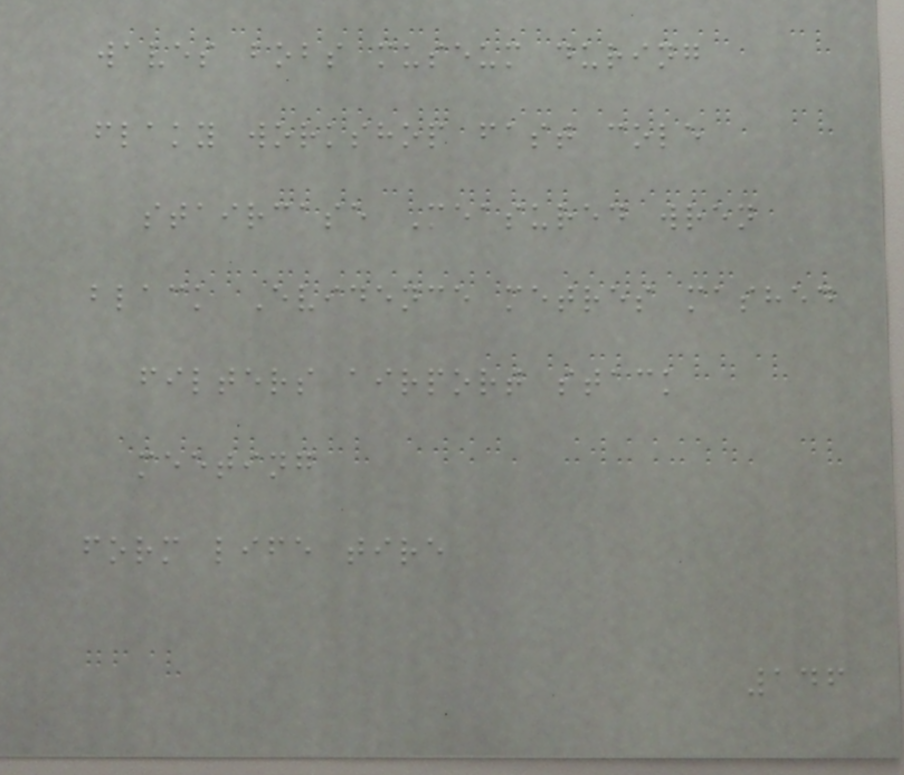waves bobs museum during
flaky workshop fast cole
staircase Measured wren
black Evidence metres mashed
filters airport stack
meeting
form life tire
146
